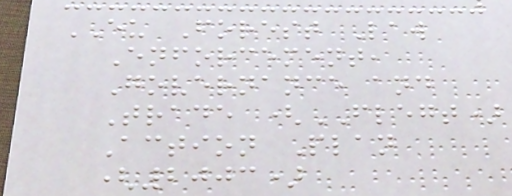EU Forest Law
Enforcement,
Governance and
Trade (FLEGT)
Action Plan
(2003)
